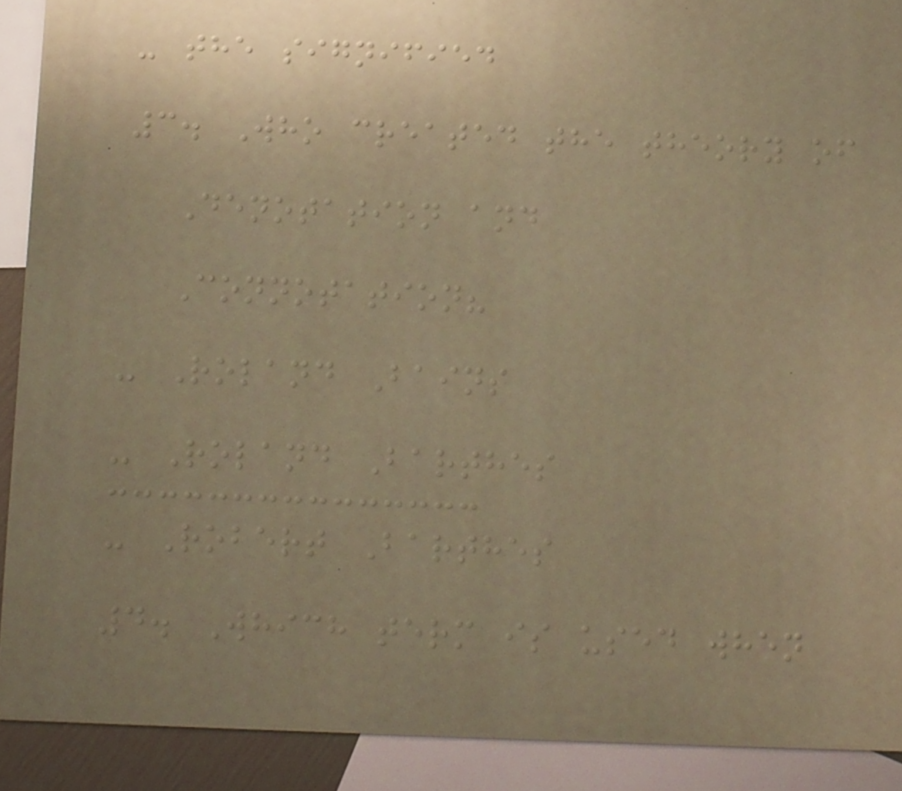- the signified
3. Who created the theory of
Denotation and
Connotation?
- Roland Bains
- Roland Barthes
- Robert Barthes
4. Which term is used when
